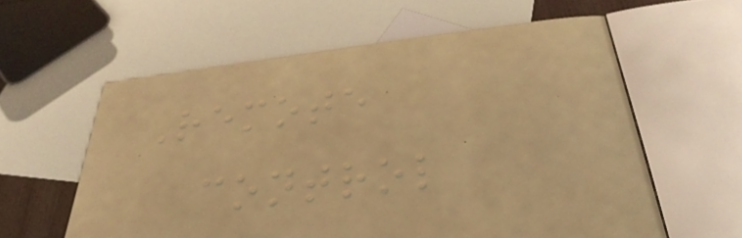Remote
control
